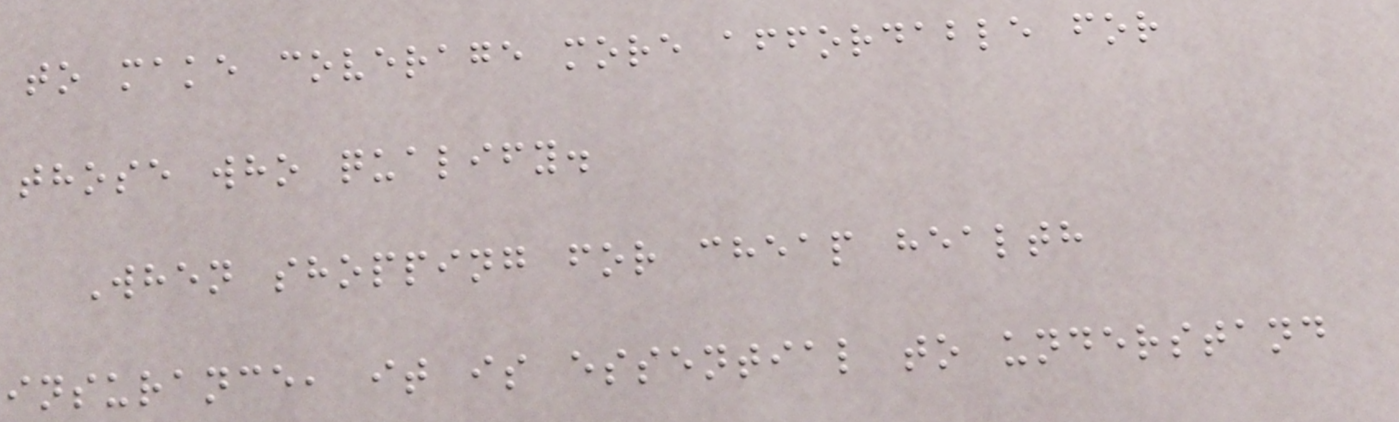to make coverage more affordable for
those who qualify.
When shopping for cheap health
insurance, it is essential to understand
